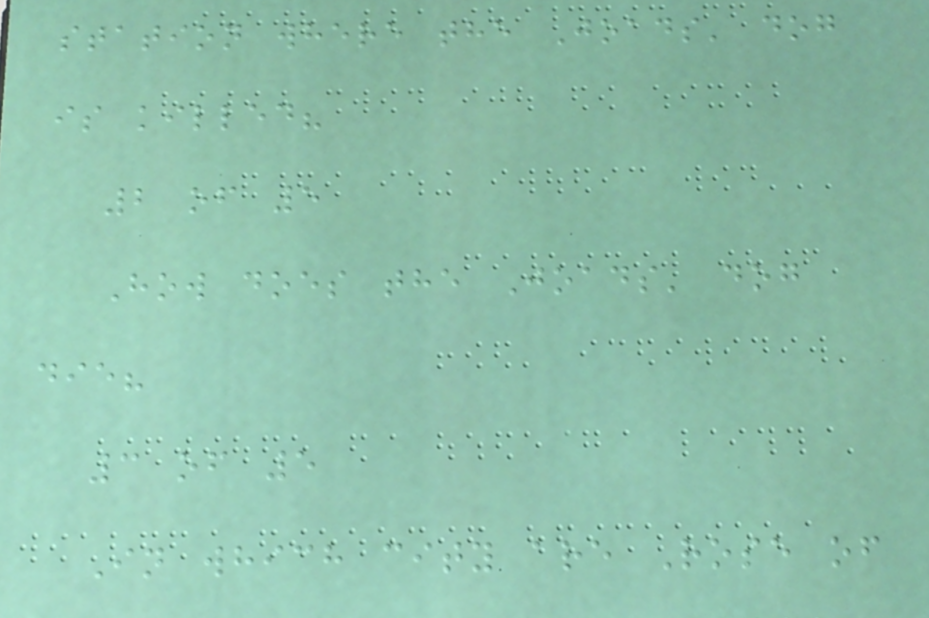station where the Joads' dog
is killed?
2 of 5
How does the Joads' dog
die?
3 of 5
In which city are Rose of
